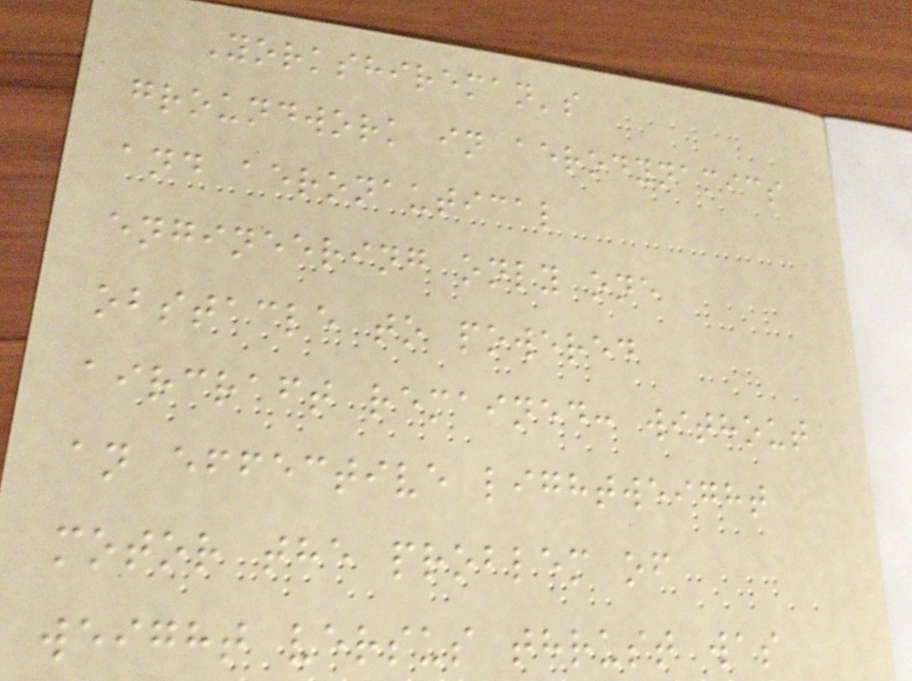Yorkshireman's
groundwork in aerodynamics
and aeronautical
engineering only one
obstacle to powered
aircraft remained: without
an effective lightweight
motor the problem of
weight versus thrust was
